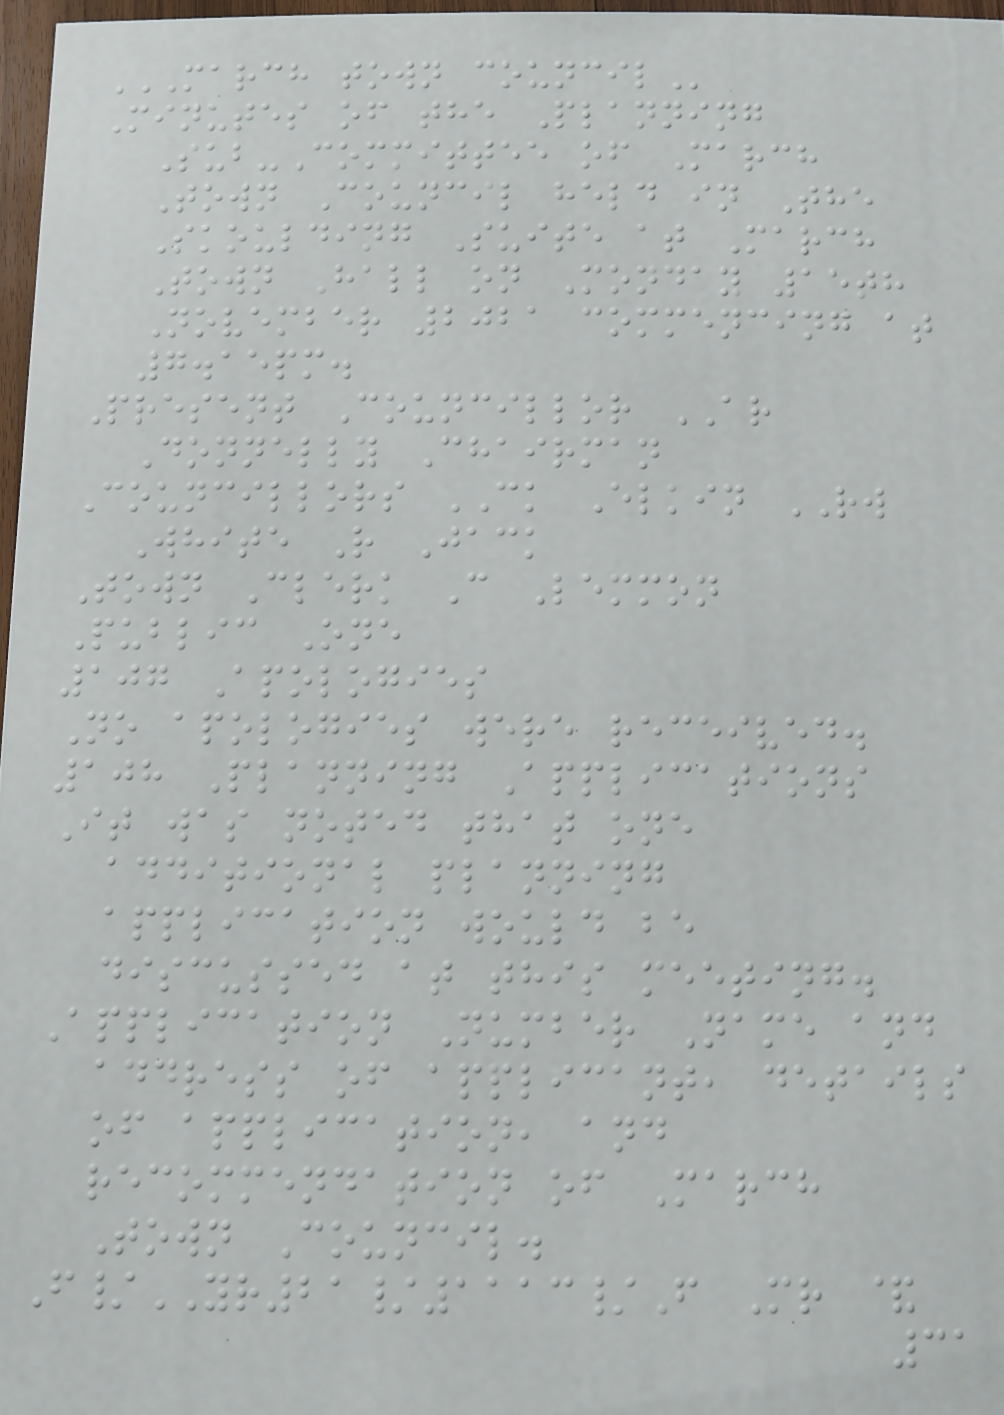MARCH TOWN COUNCIL
Minutes of the Planning
Sub-Committee of March
Town Council held in The
Skoulding Suite at March
Town Hall on Monday 15th
November 2021 commencing at
7.15pm.
Present Councillor AR
Donnelly Chairman
Councillors CK Elkin RW
White R Jack
Town Clerk C Lemmon
Public One
107 Apologies
No apologies were received.
108 Planning Applications
It was noted that one
additional planning
application would be
discussed at this meeting.
Application Number Name and
address of applicant, details
of application, and
recommendation of March
Town Council.
F/YR21/1113/F Mr &
31
